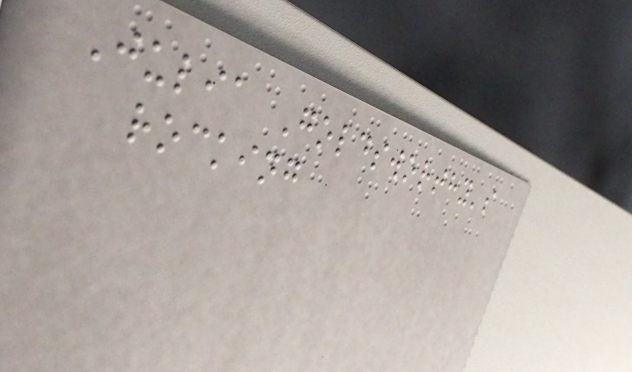Julia Goldsworthy's
rocking
